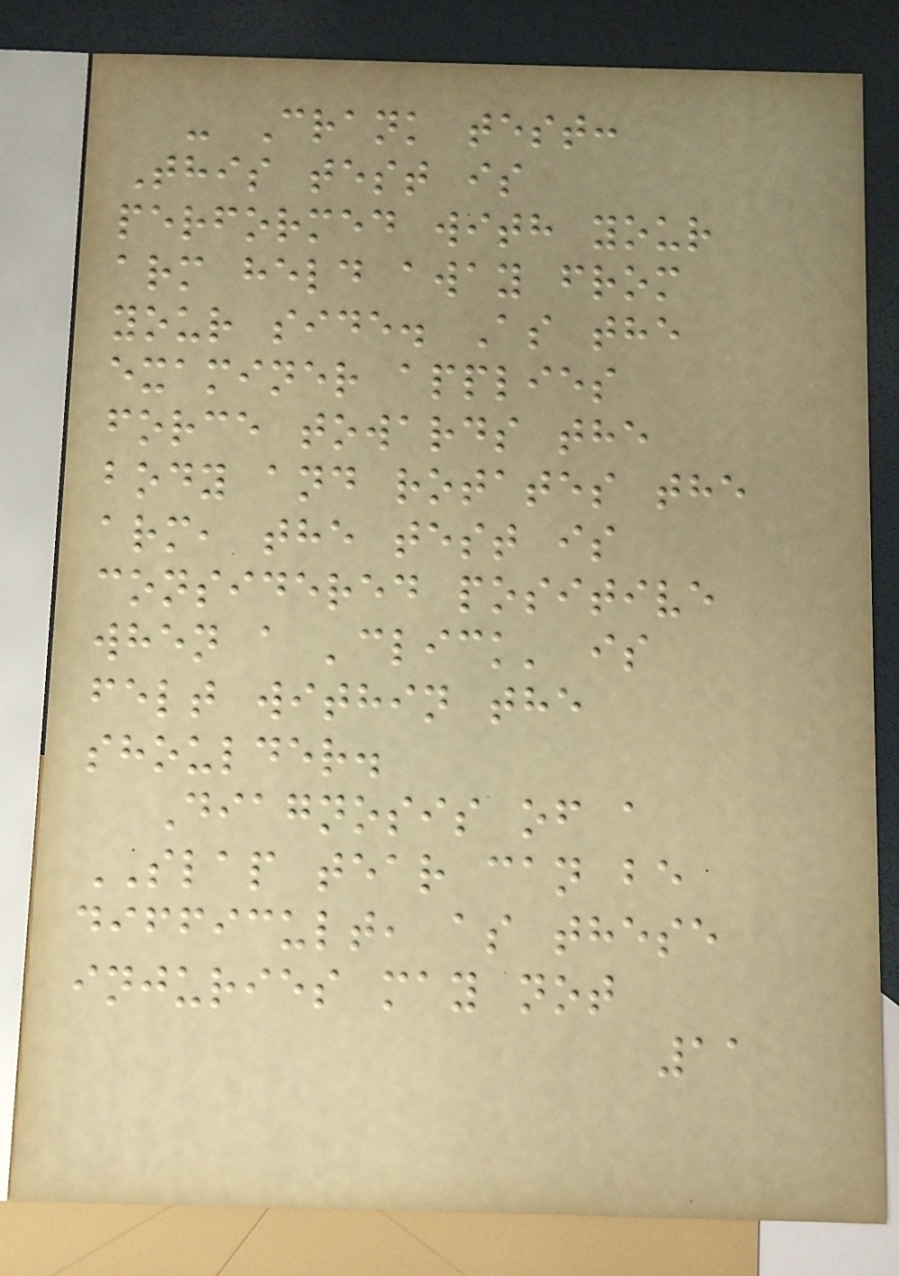- Crank test:
This test is
performed with your
arm held away from
your side. As the
examiner applies
force towards the
body and rotates the
arm, the test is
considered positive
when a 'click' is
felt within the
shoulder.
Diagnosis of a
SLAP tear can be
difficult, as these
injuries may not
11
